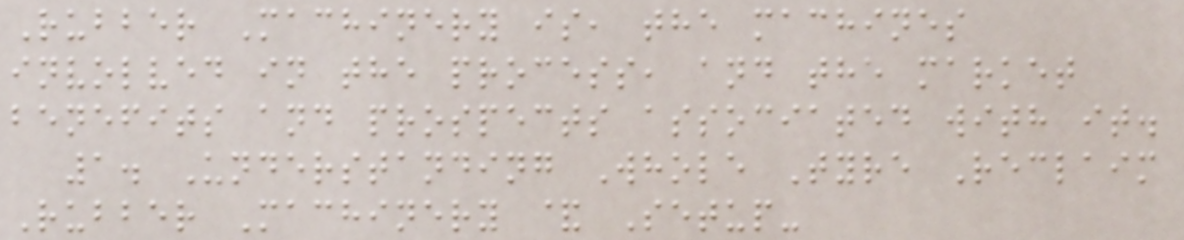Rubber Machinery is, the machines
involved in the process, and the market
benefits and prospects associated with it.
1. Understanding Whole Tyre Reclaim
Rubber Machinery & Setup-
